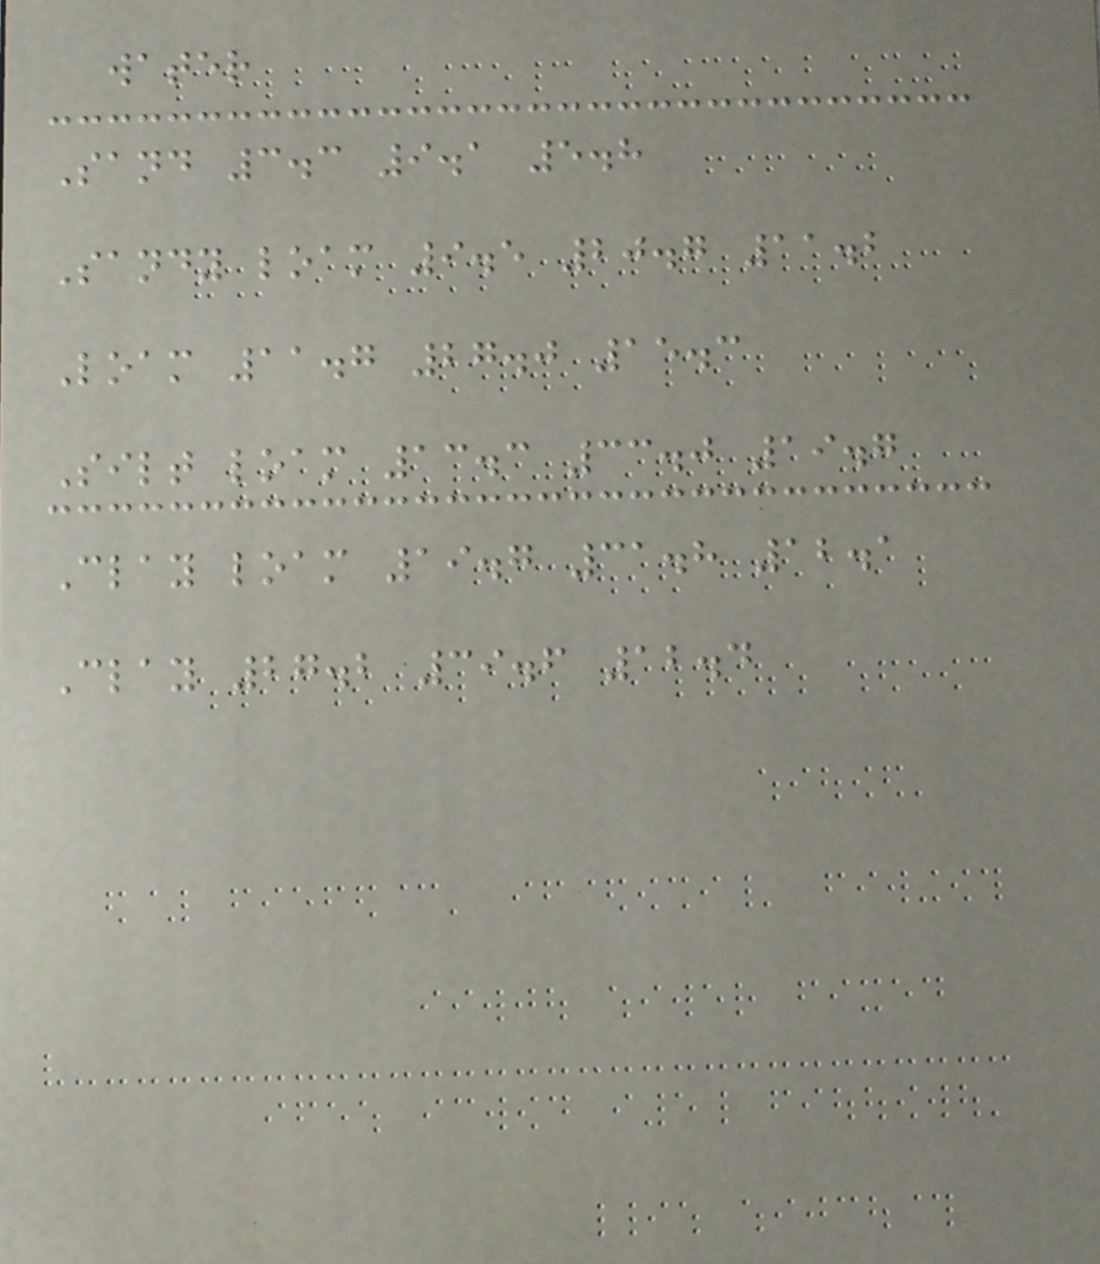water
Sand 3.3 9.1 5.8
Sandy loam 9.5 20.7 11.2
Loam 11.7 27.0 15.3
Silt loam 13.3 33.0 19.7
Clay loam 19.7 31.8 12.1
Clay 27.2 39.6 12.4
